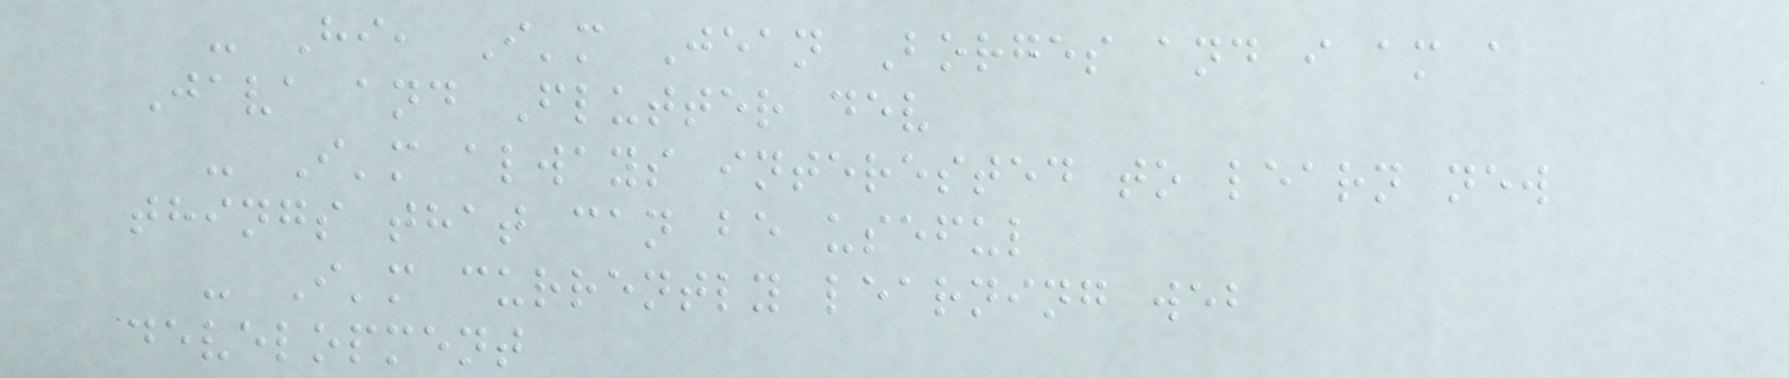- Hi, I'm Jean Borges and i am a
Java and Flutter dev
- I'm always interested to learn new
things that can be useful
- I'm currently learning web
development
